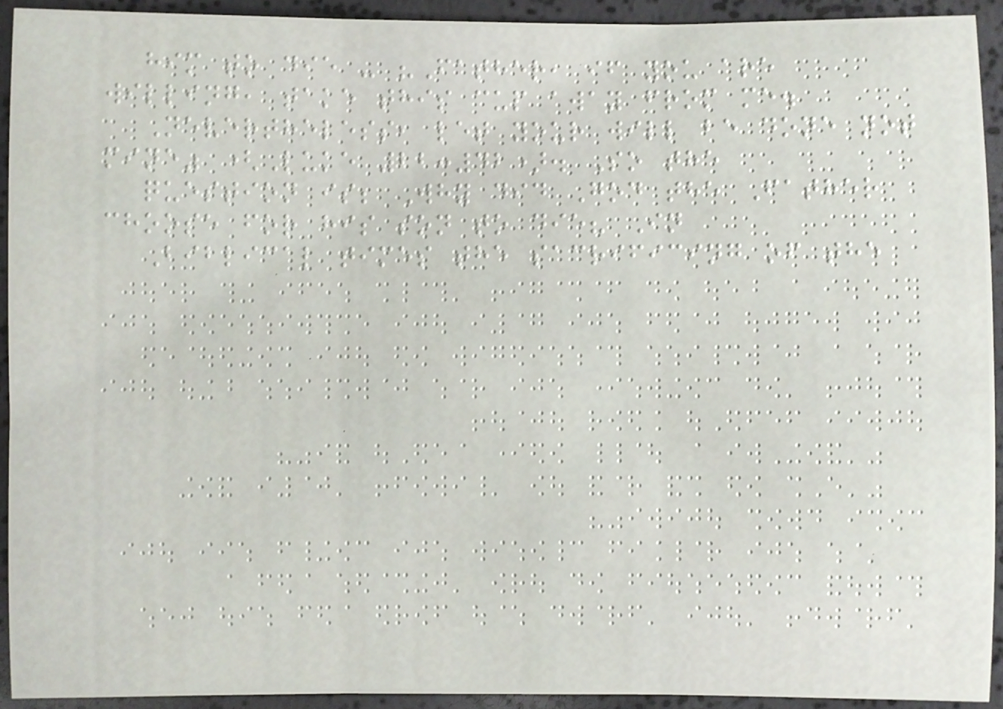him to die - "Father, if you are
willing, take this cup away from me.
Nevertheless, let your will be done not
mine" (Luke 22:42). So the
question is; Why did God the Father
choose for his son to die? In
Biblical times the sacrificing of the
